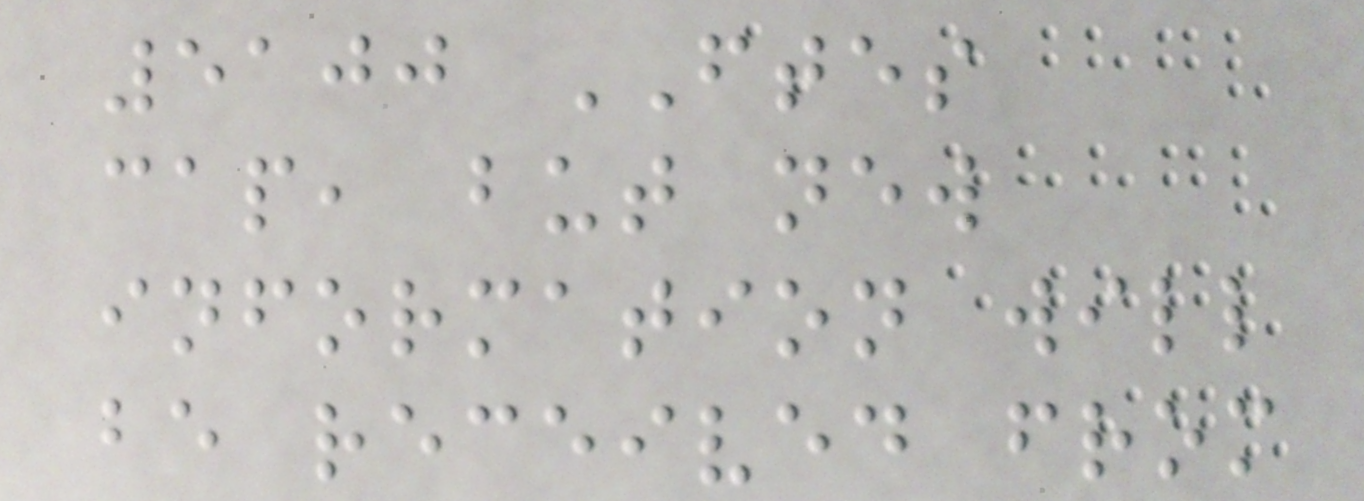5100 FTES
cap, but new
information will
be received from
